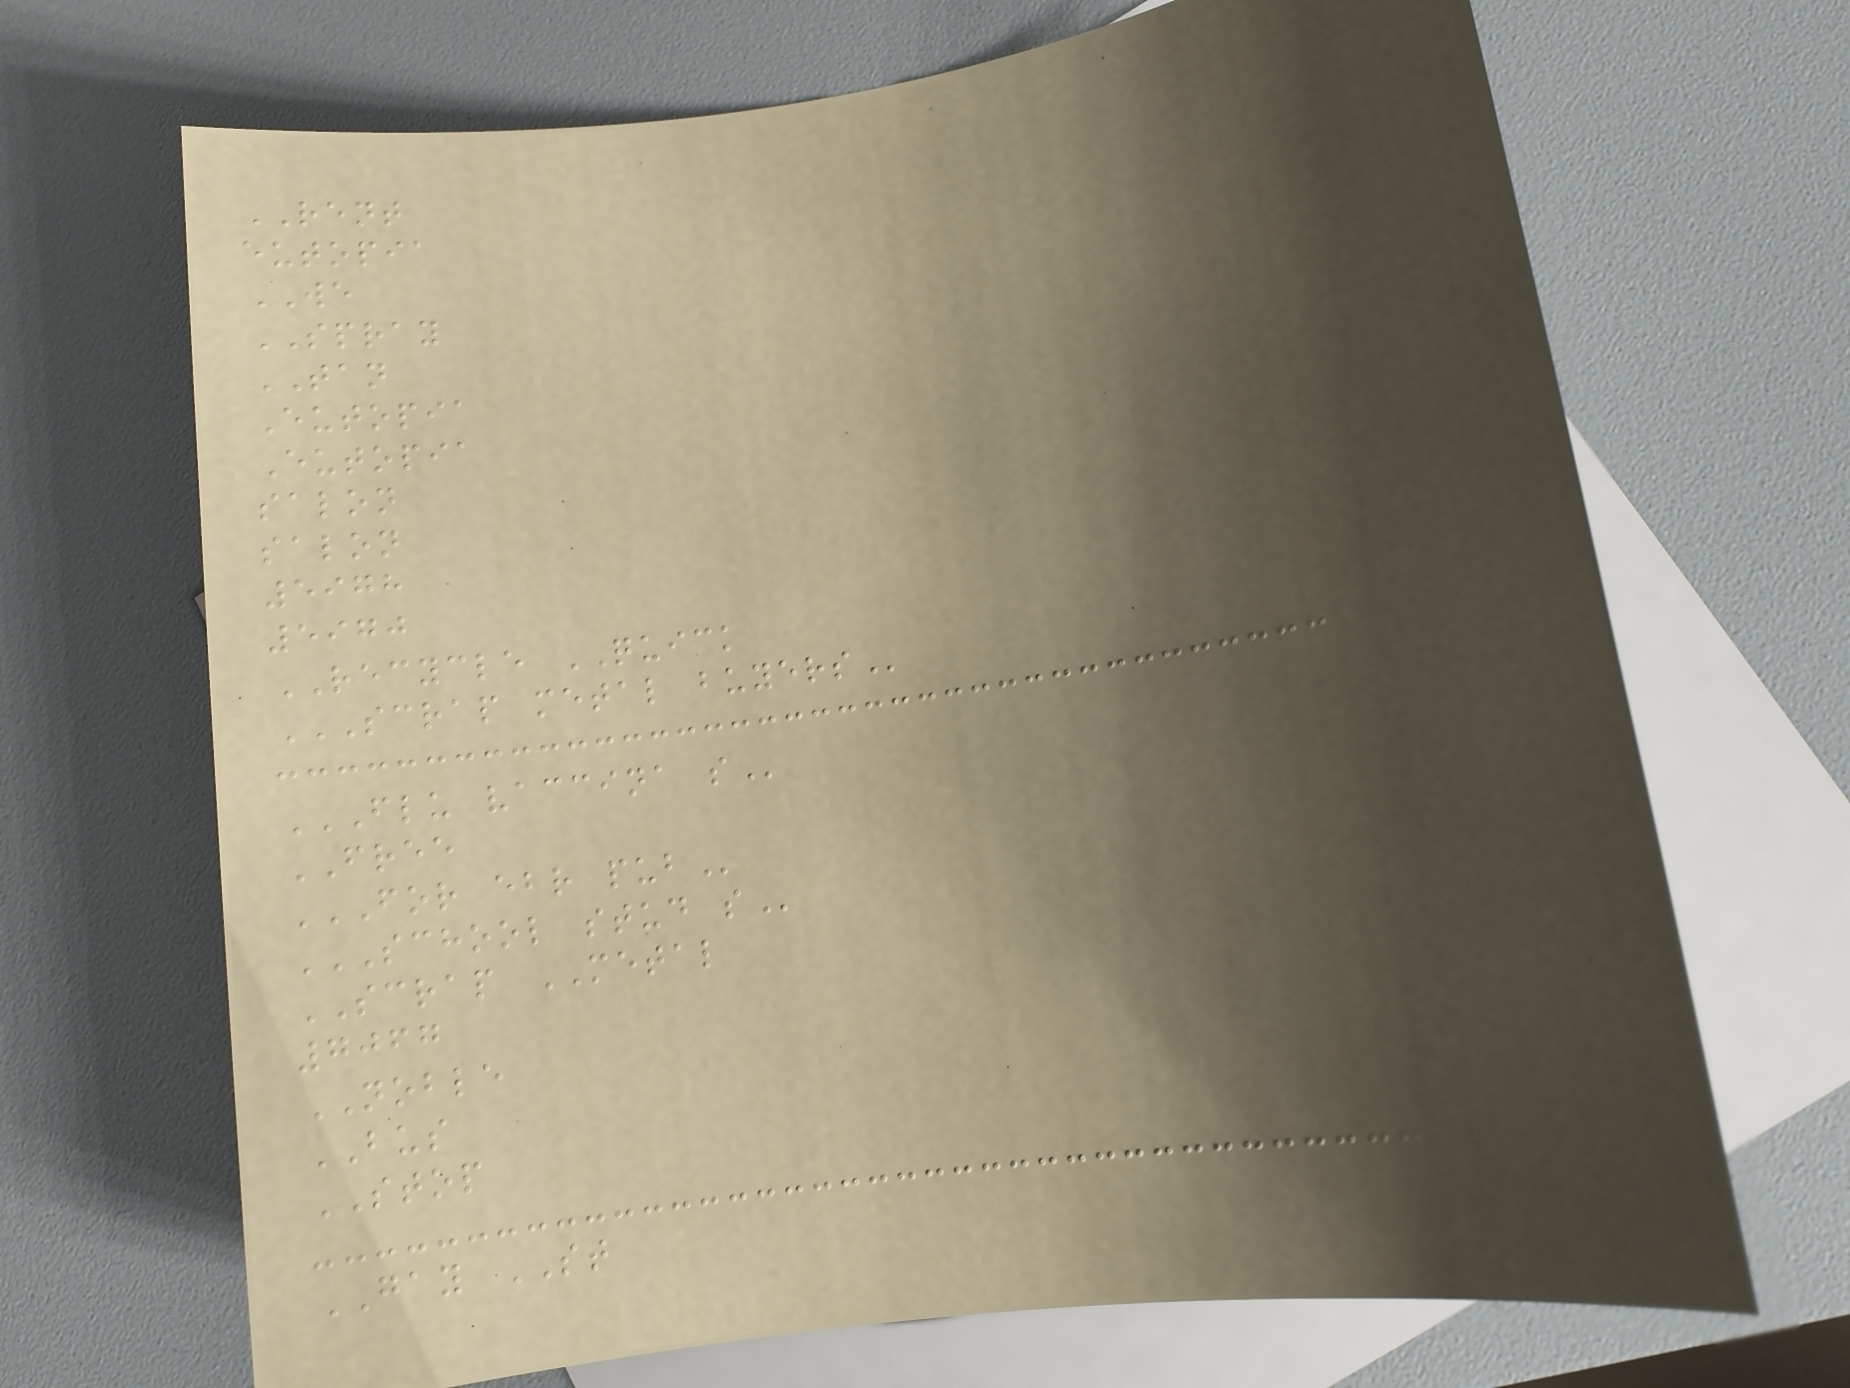RENT
eutopia
WE
SPRAY
TAN
Eutopia
Eutopia
salon
salon
5978
5970
RECYCLE QUICK
SCRAP METAL BUYERS
FLU VACCINA S
FREE
FOR EBR PUB
SCHOOL STUD S
SCRAP METAL
7067
NOBLE
BUS
STOP
GAY ST
